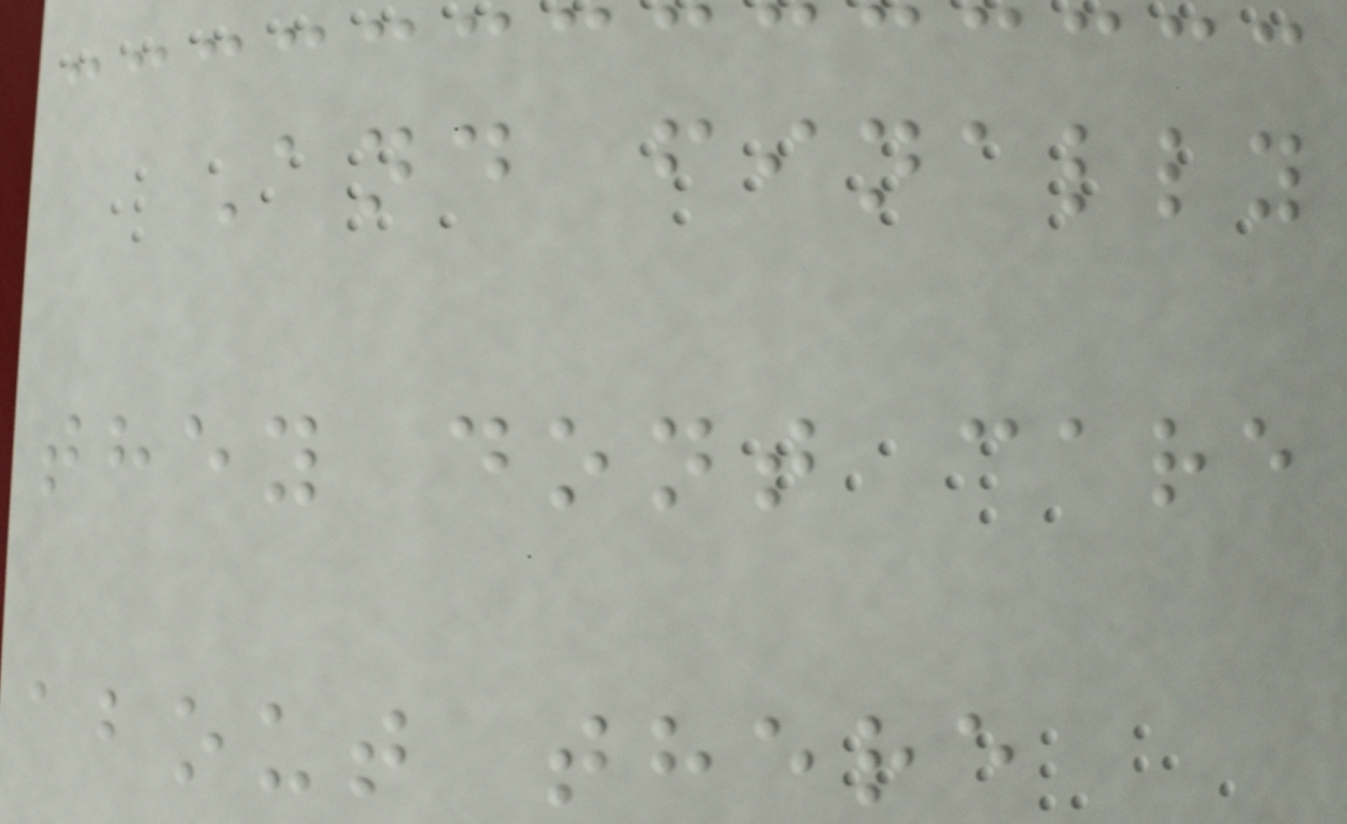And finally
they dont care
about there
